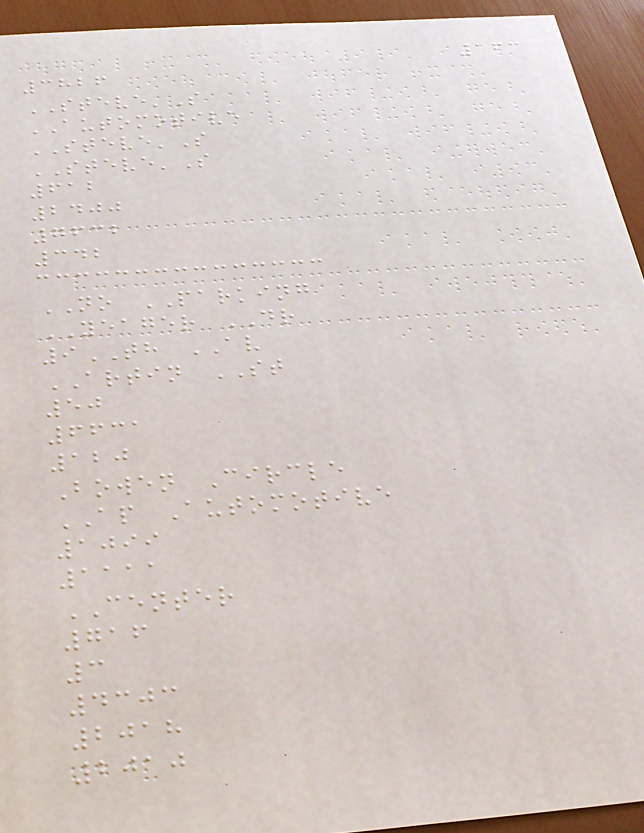163
3826
STEVE'S
AUTOMOTIVE
STEVE'S
STEVE'S
612
2400
7632
342
NO PARKING
YEAGER DR
9TH AV
ARTIN ST
50
6631
120
Bowen Circle
AP Automotive
1099
1111
CENTER
716
3
4303
2018
2010
